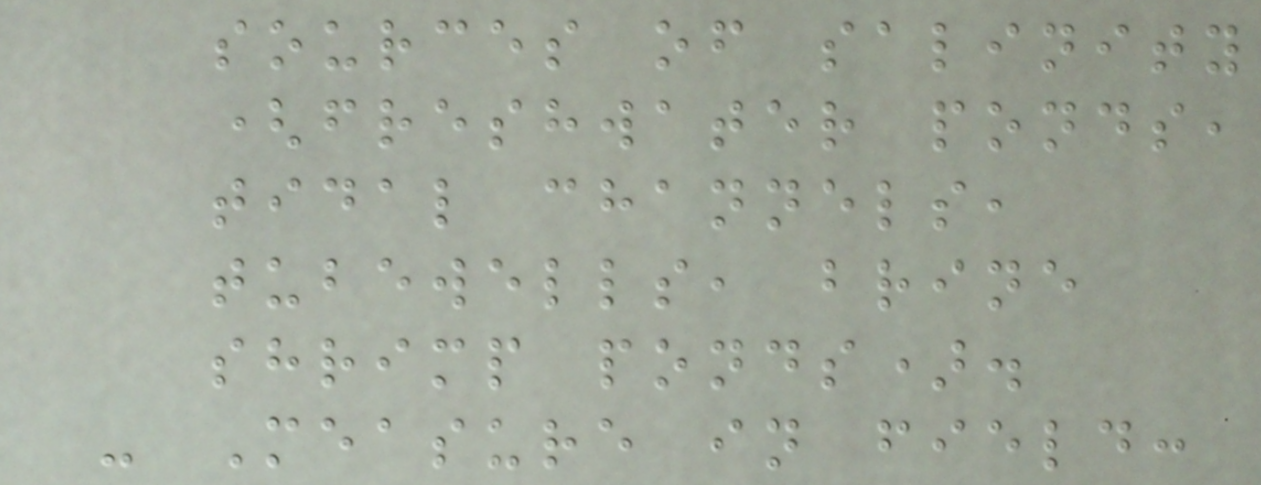sources of salinity
(freshwater ponds,
tidal channels,
tubewells, brine
shrimp ponds).
- Measure in field:
